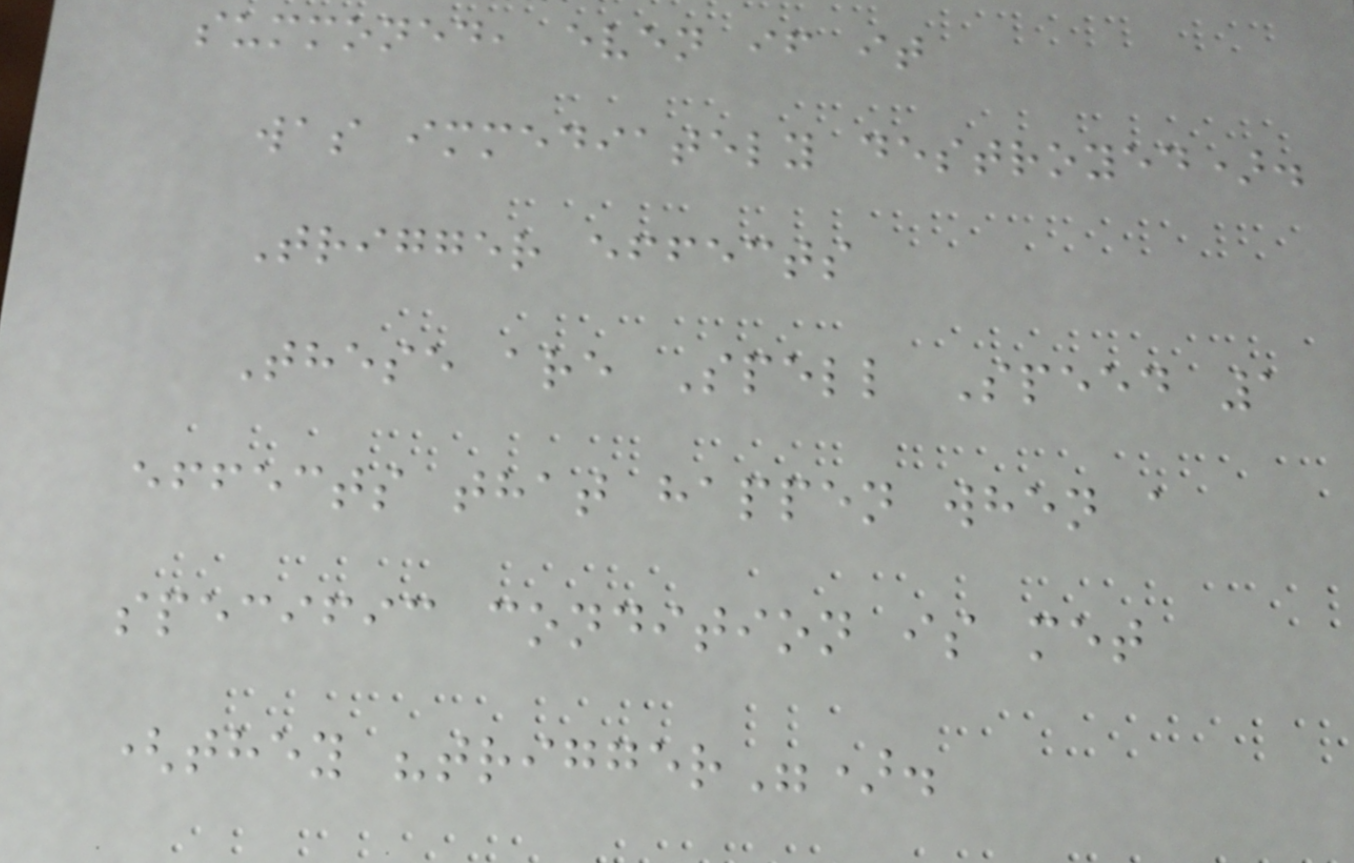summoned, even if it
was immediately destroyed).
Trigger effects
These are Spell Speed 1
effects that happen when a
specific condition is met
(they "trigger").
